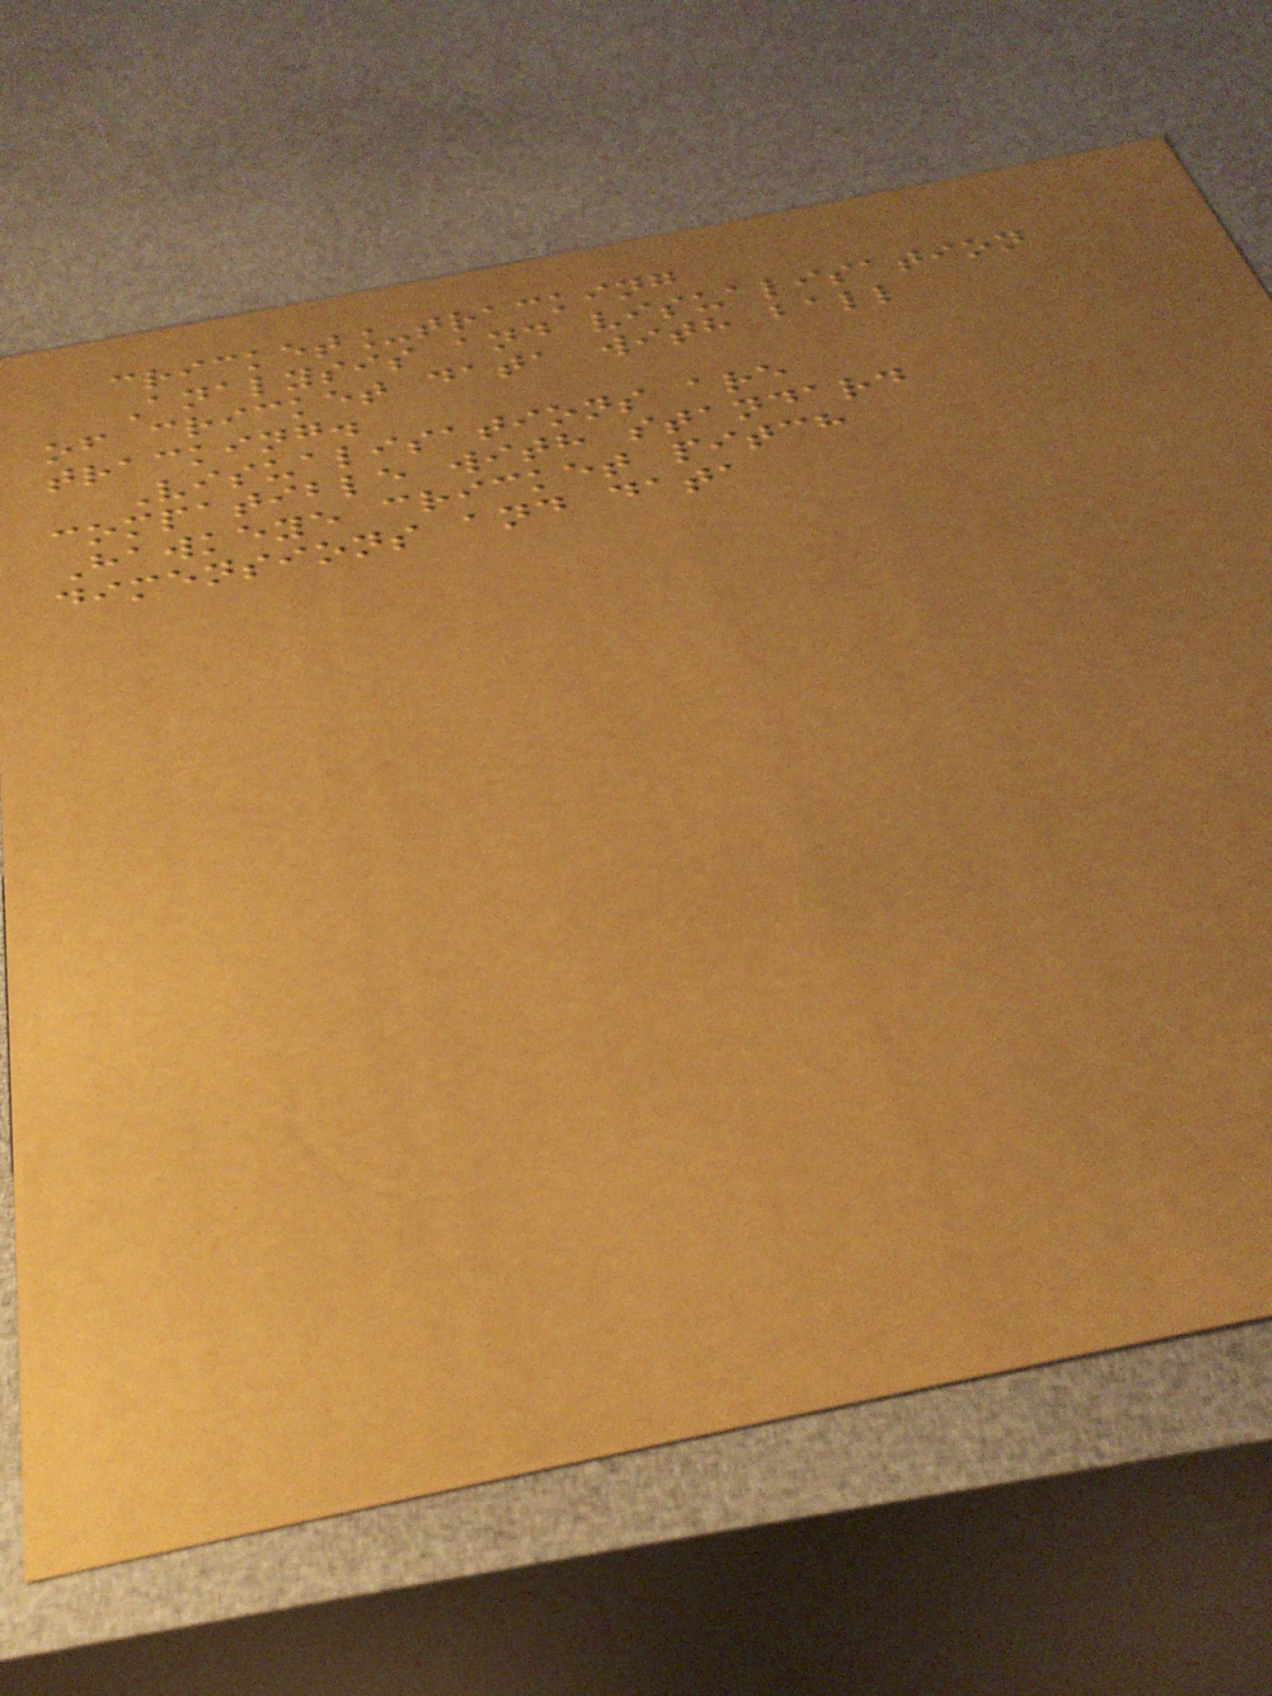cricket_tracking
Analysis and visualisation
of cricket data with ball
tracking.
Visualisations are
compatible with standard
Hawkeye cricket pitch
dimensions and data
